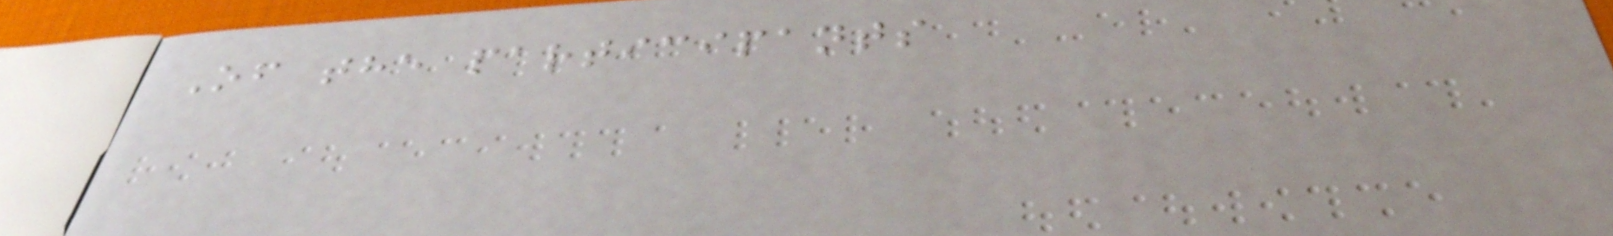Of the participants
